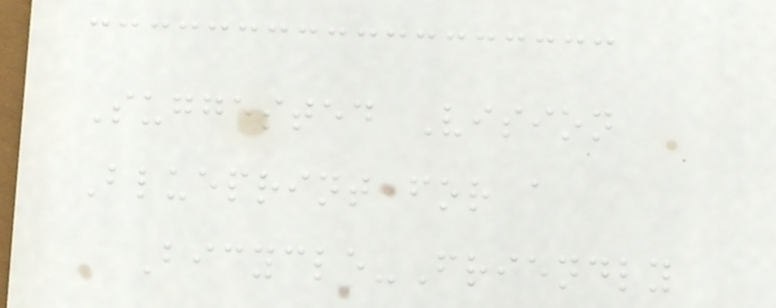Suggested Vision
Blueprint for a
Bicycle-Friendly
